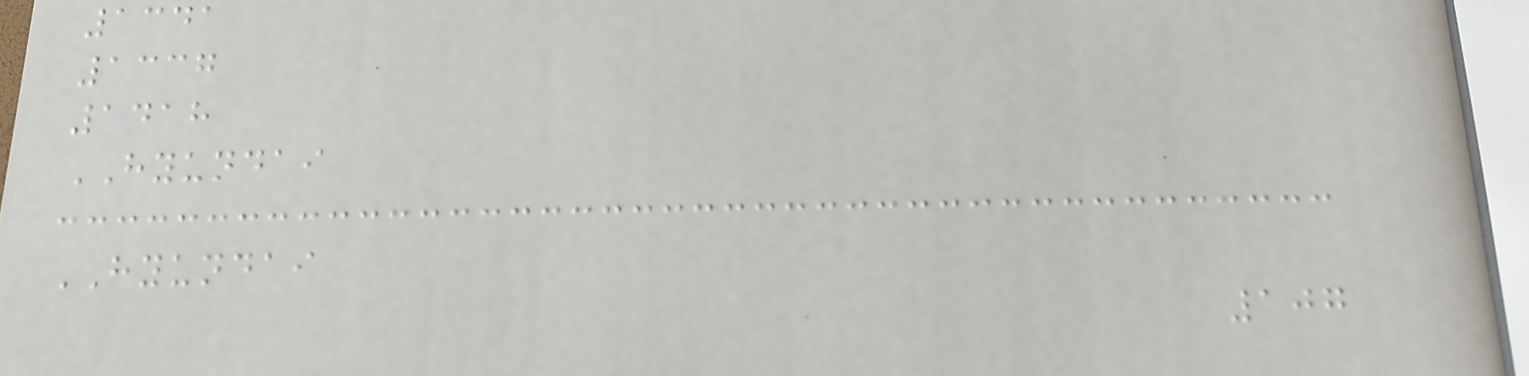1341
1337
1418
HYUNDAI
HYUNDAI
107
